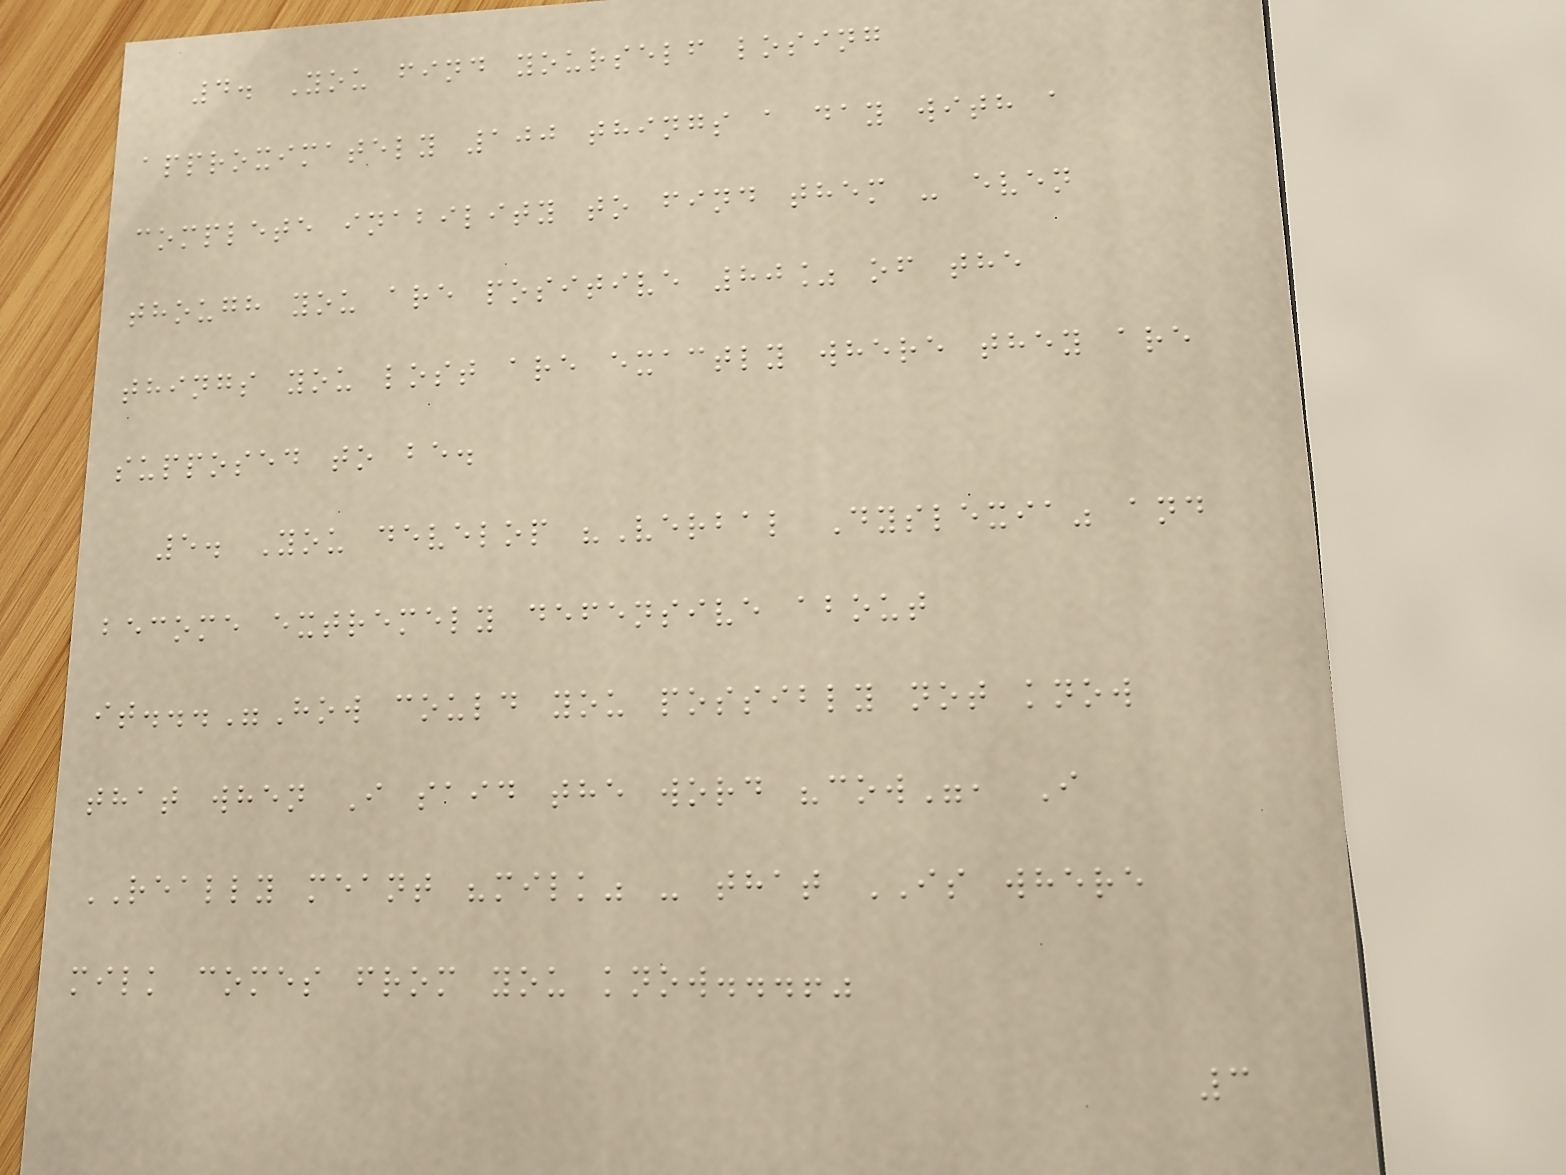4. You find yourself losing
approximately 100 things a day with a
complete inability to find them - even
though you are positive 80% of the
things you lost are exactly where they are
supposed to be.
5. You develop "Verbal Dyslexia" and
become extremely defensive about
it..."How could you possibly not know
that when I said the word "cow", I
REALLY meant "milk" - that IS where
milk comes from you know...!"
3
